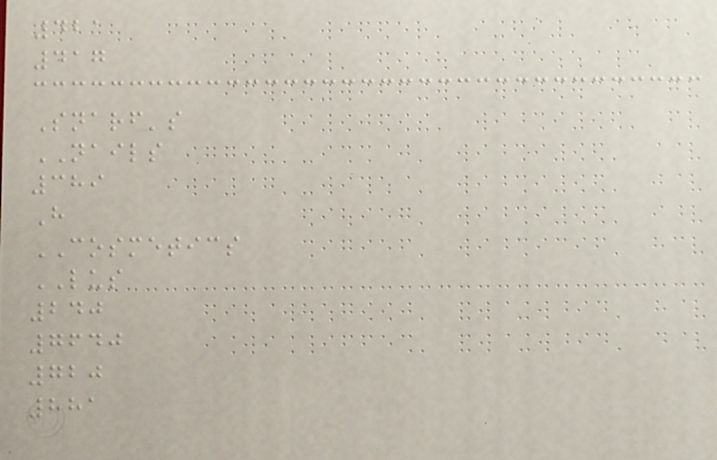421
417
Snarf's
NAILS
389
H
COSMETICS
LUS
240
7640
720
881
